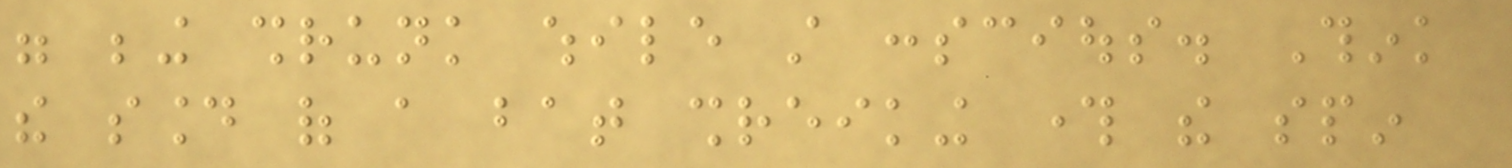were being shrunk while still conscious. Think
the sound of a bat shreiking through the spin
